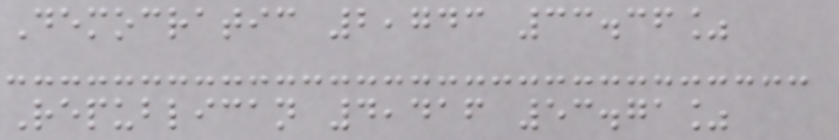Democratic 2,743 33.36%
Republican 4,416 53.71%
